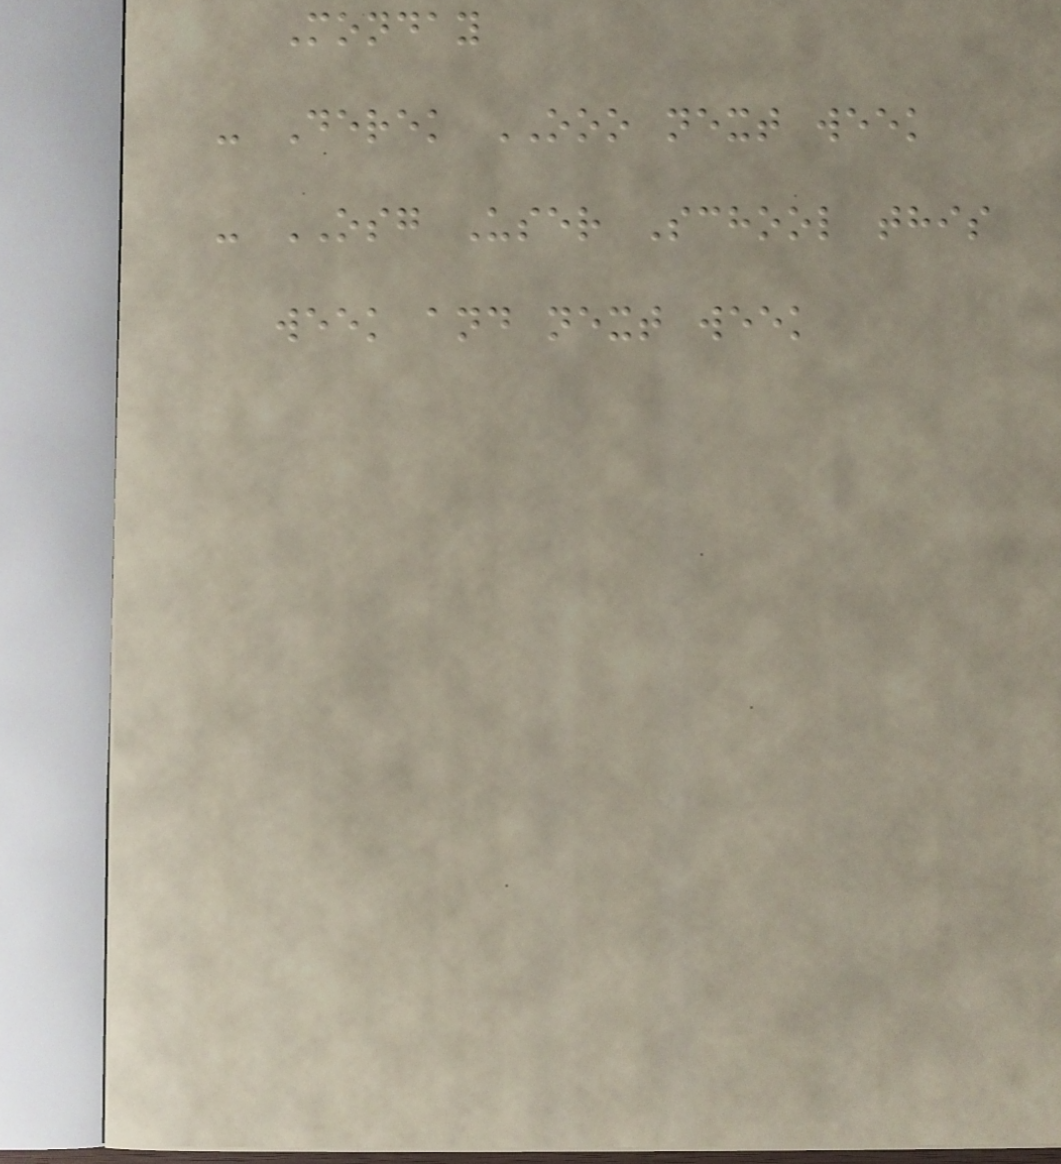Monday
- Derek OOO next week
- OSG User School this
week and next week
